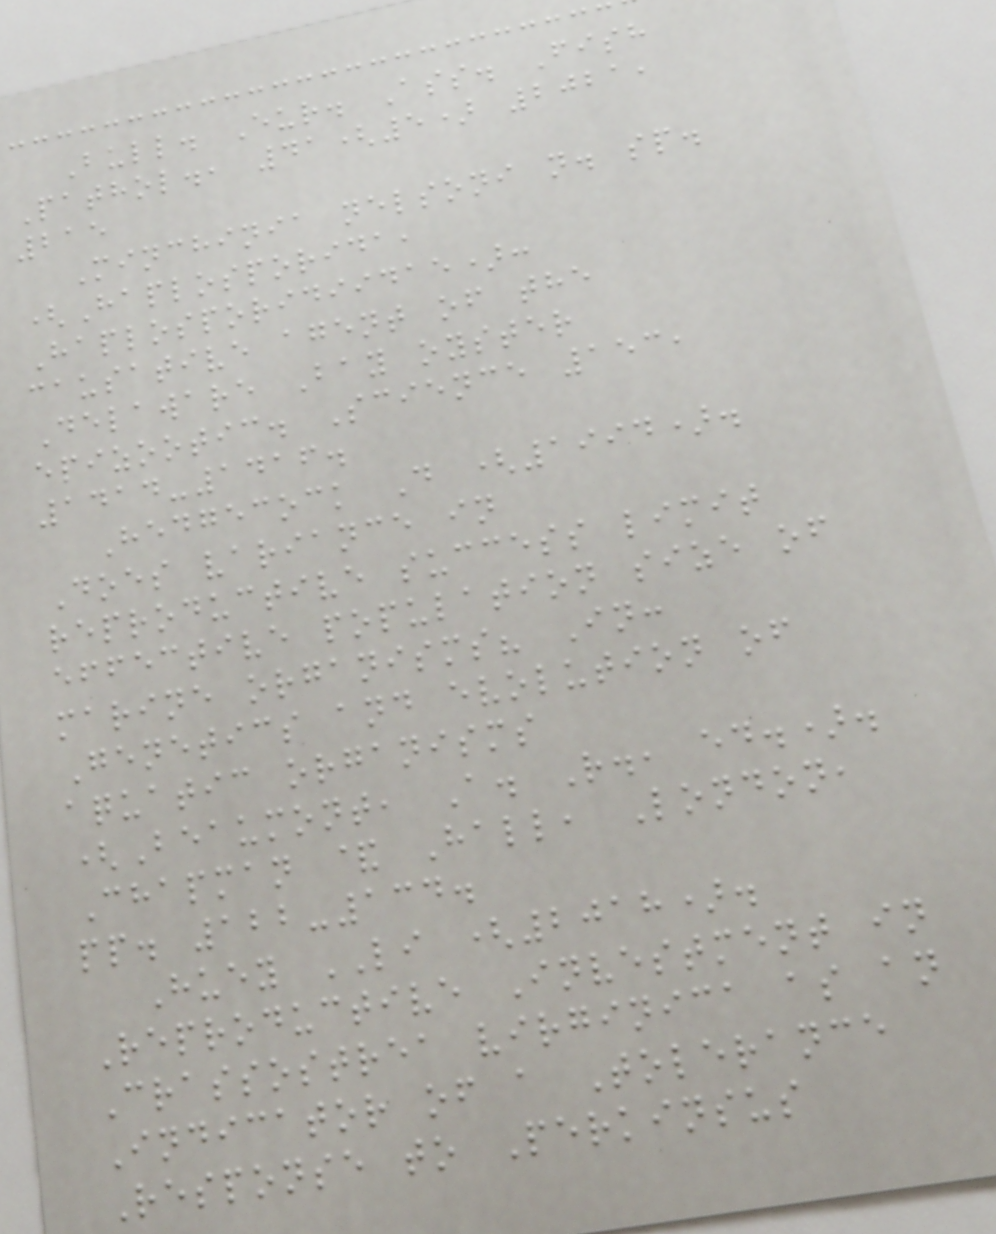Bull. Eur. Ass. Fish
Pathol., 41(5) 2021,
215
Minchinia nelsoni n. sp.
(Haplosporida,
Haplosporidiidae):
causative agent of the
Delaware Bay oyster
epizootic. Science 153,
1414-1416.
Hedgecock D (1994).
Does variance in
reproductive success limit
effective population size of
marine organisms? In:
Genetics and evolution of
aquatic organisms
(Beaumont, A. R., ed.).
Chapman & Hall, London,
pp. 122-134.
Huey LI (2018).
Reproductive Investment in
Crassostrea virginica as an
Indicator of a Tolerance
Response to Perkinsus
